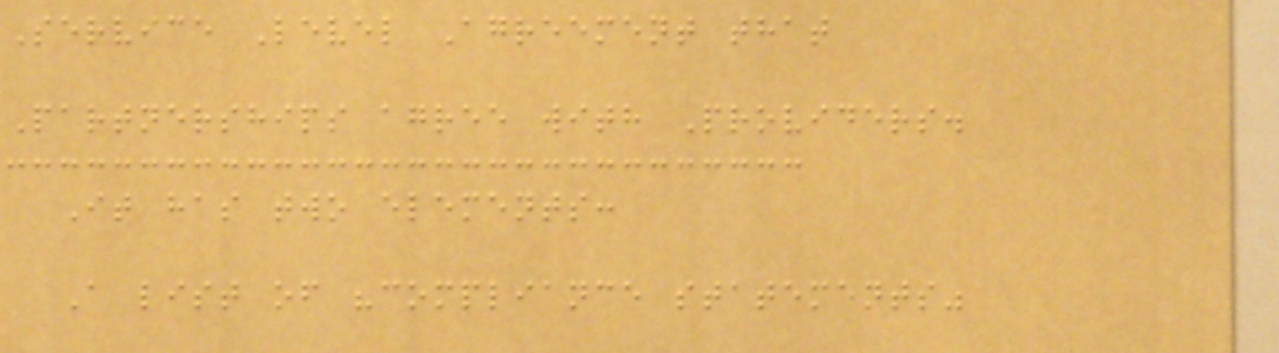Service Level Agreement that
Partnerships agree with Providers.
It has two elements:
A list of "compliance statements"
